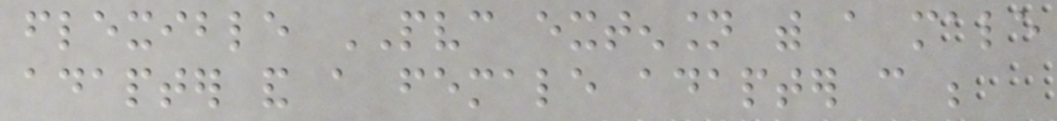flexible PVC extension with a male
adapter and a female adapter can be
